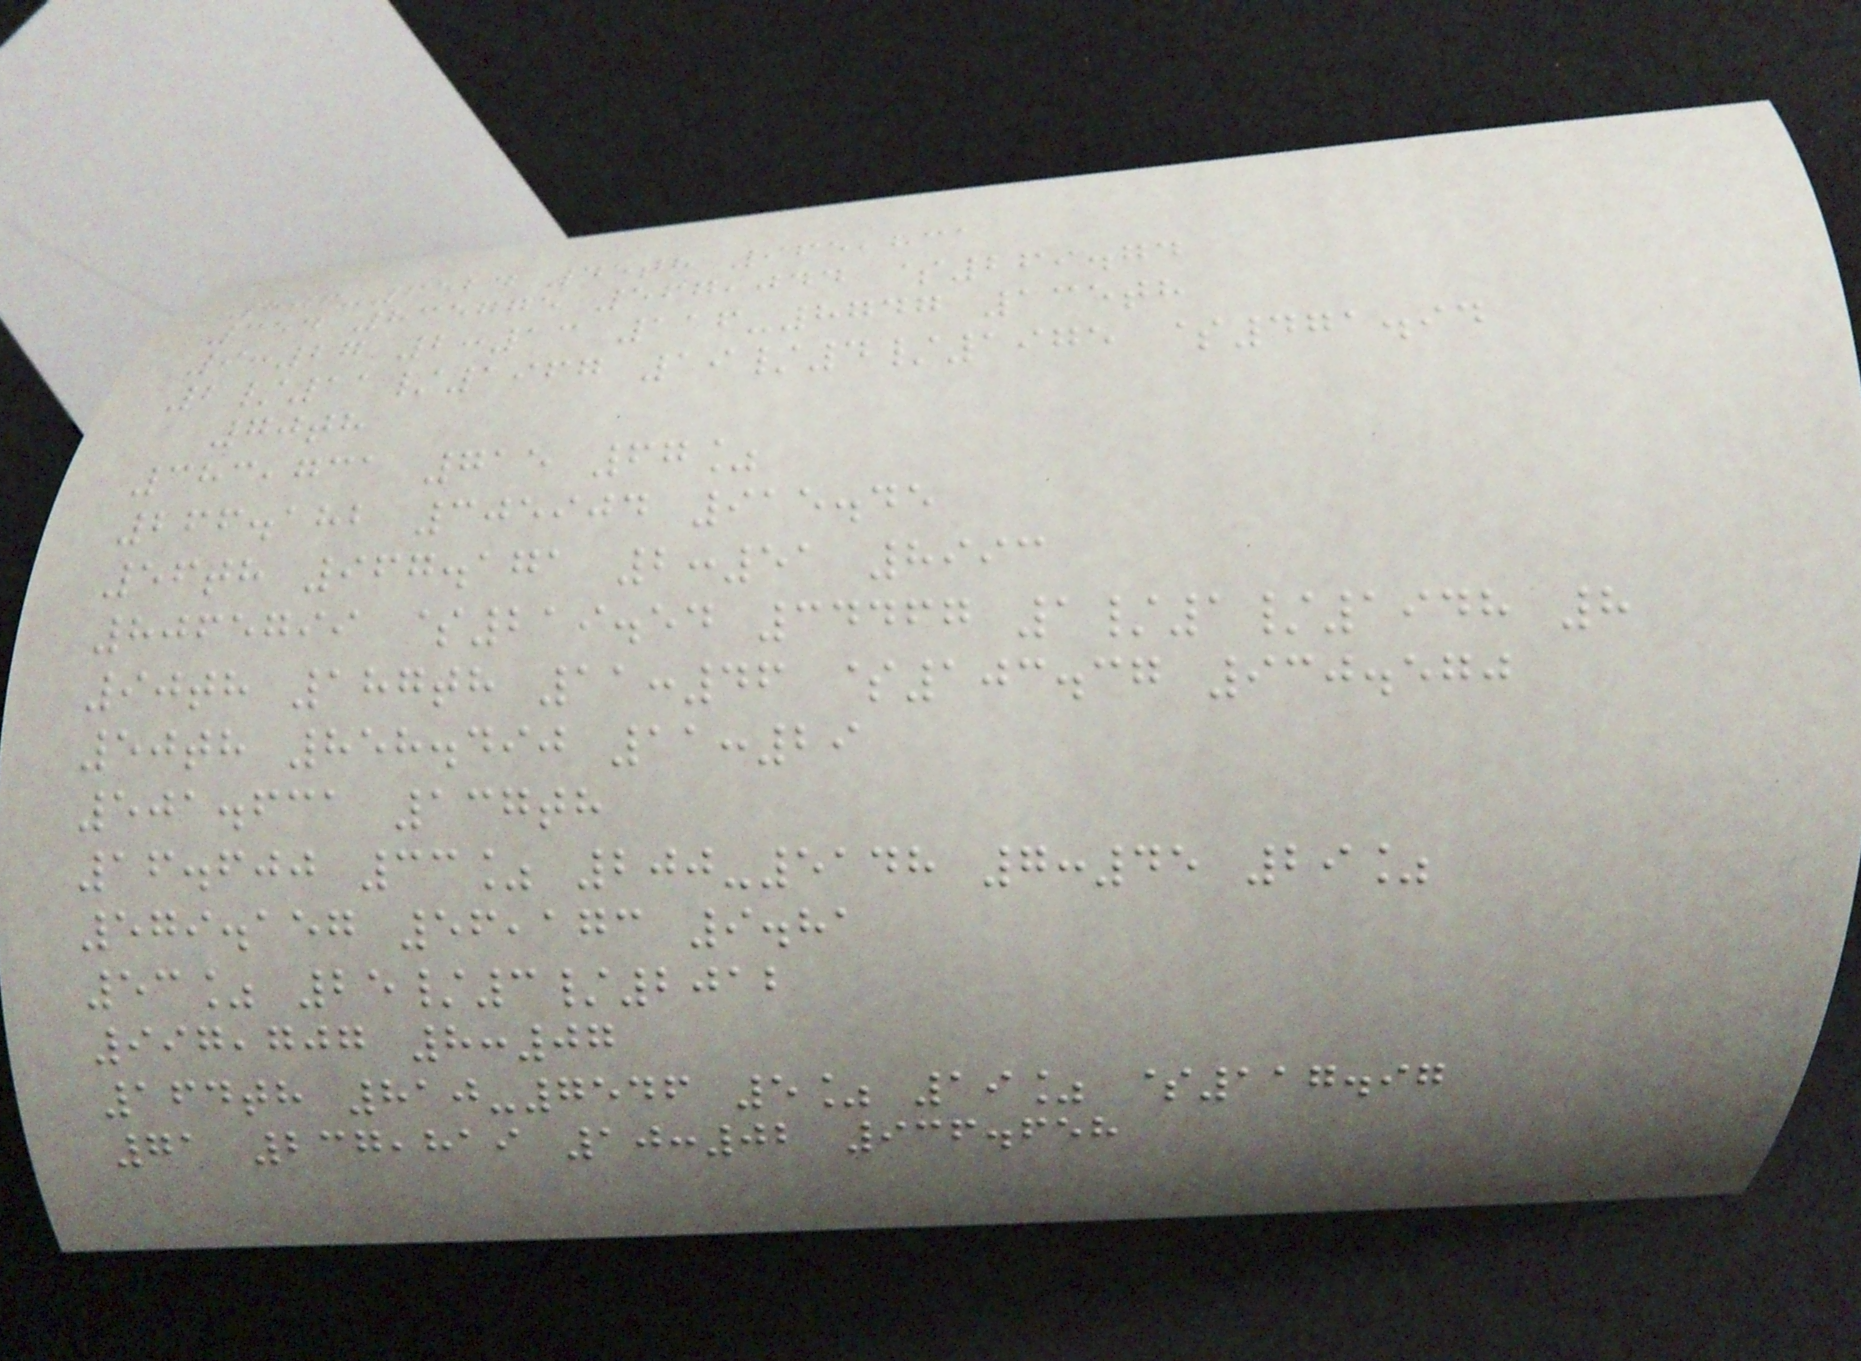806-6524 45th 965,831
354 835775 567,044 $269.74
9:27 2:13 116-8747 135th
2/11/1967 19/4/1975 $471.94
70th
383,731 715 67%
266.182 305904 915.45
56th 967.171 2:51 8993
8065799 $219.54 34467 1/1/1948 8
90th 187th 11:46 $103.37 930.570
50th 858.490 11:29
501.631 137th
16.600 33% 200-5148 7:45 29%
579.157 56,173 9.81
53% 25/3/2012
997,707 8:07
164th 810-7546 5% 19% $117.97
71 237,819 10:02 936.658
